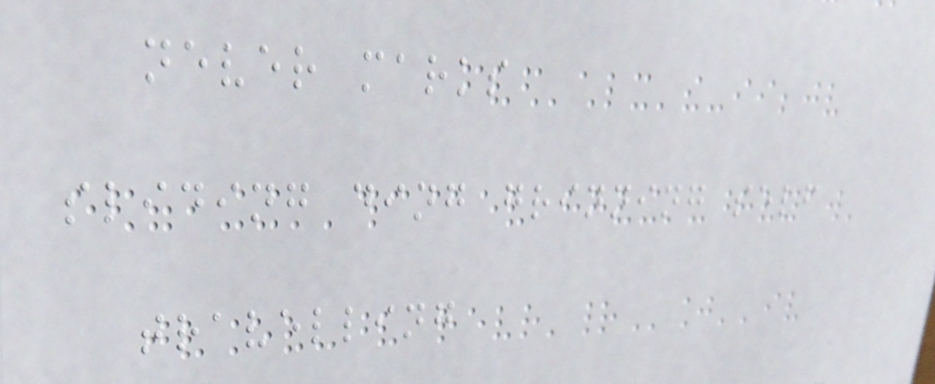never marks
sliding ding grinning self
travelling
